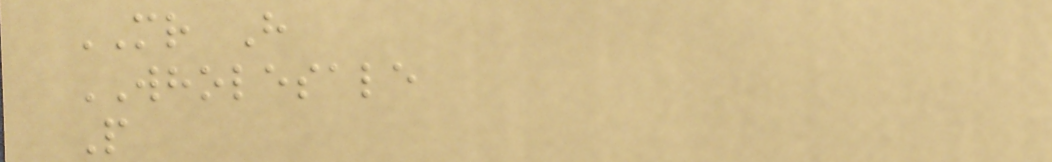MR H
WHOLESALE
P
